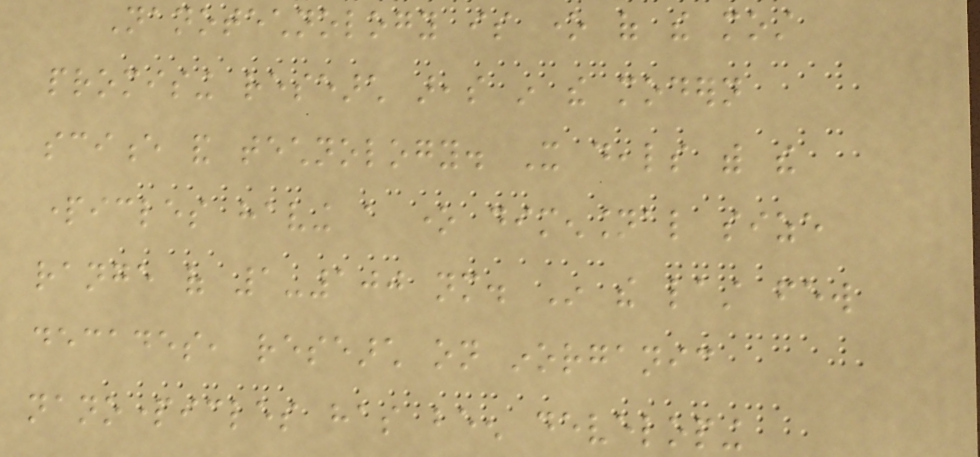Nanotechnology is one of the most
promising research areas in the modern
science and technology. It deals with the
particles having a one dimensional size
range of 1-100 nm. In the last few
decades, research on inorganic
nanoparticles has been developing
